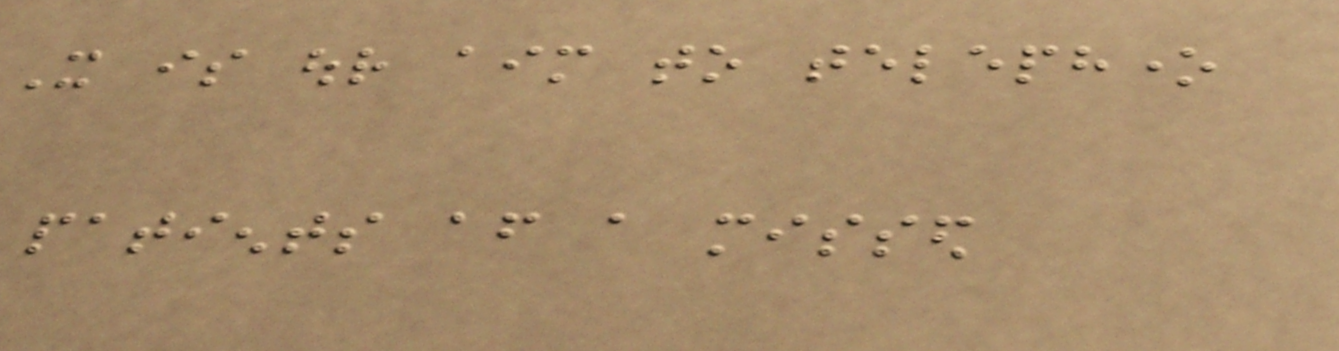It is our aim to telephone
patients after a missed
